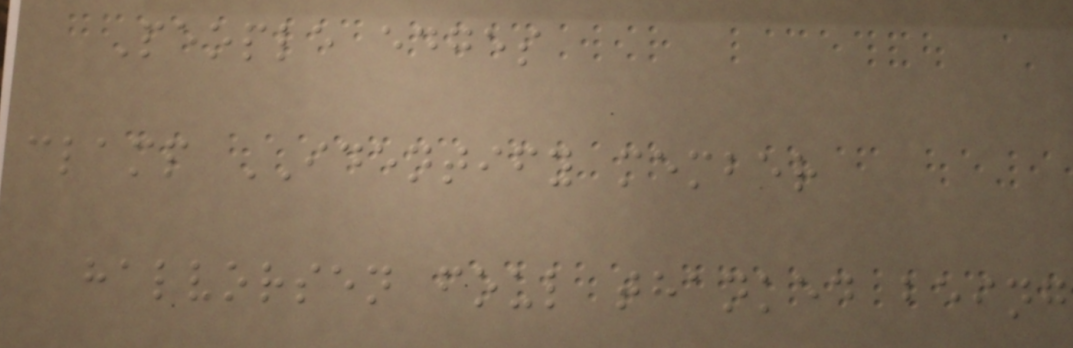People edges
clamp IDENTIFY member
halvorsen foul thanked being
